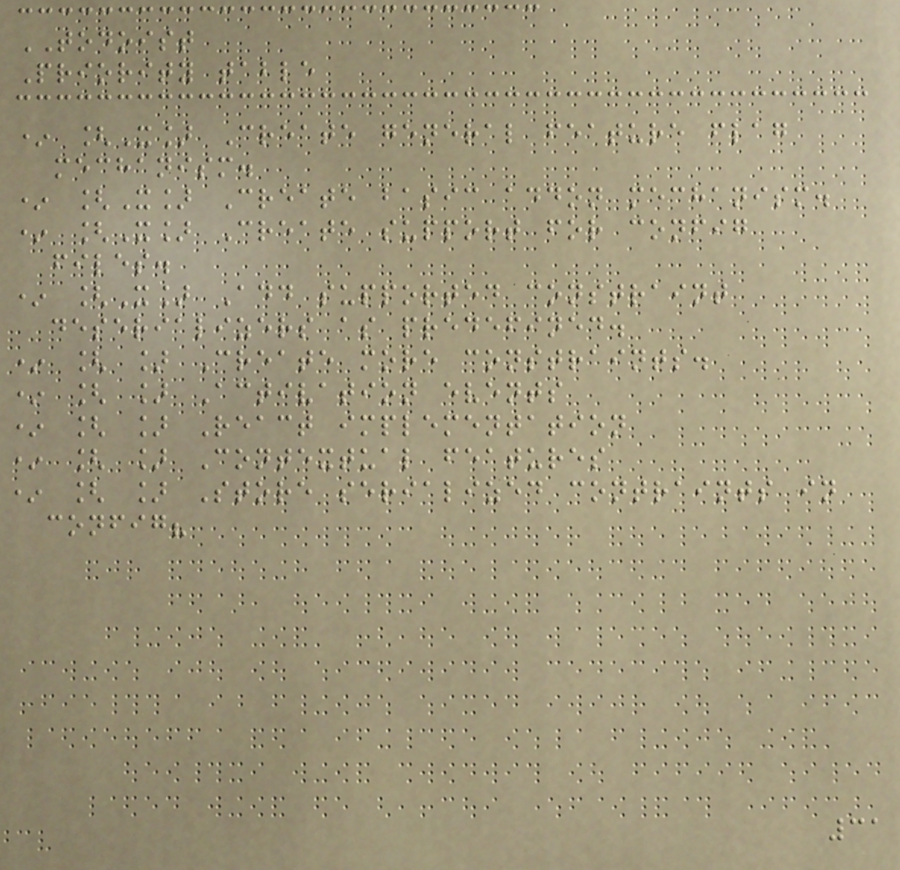TODOIST
Priority table
* [X] Create general feature flag
mechanism.
* [X] Create basic addon mechanism.
* [X] Create support for config
files.
* [X] Add supported constraint
deserializers as predefined.
* [ ] Create more constraints.
* [ ] Activation events
* [ ] React implementation
* [ ] Contextual features
* [ ] Store serialized contraints in
config?
31
